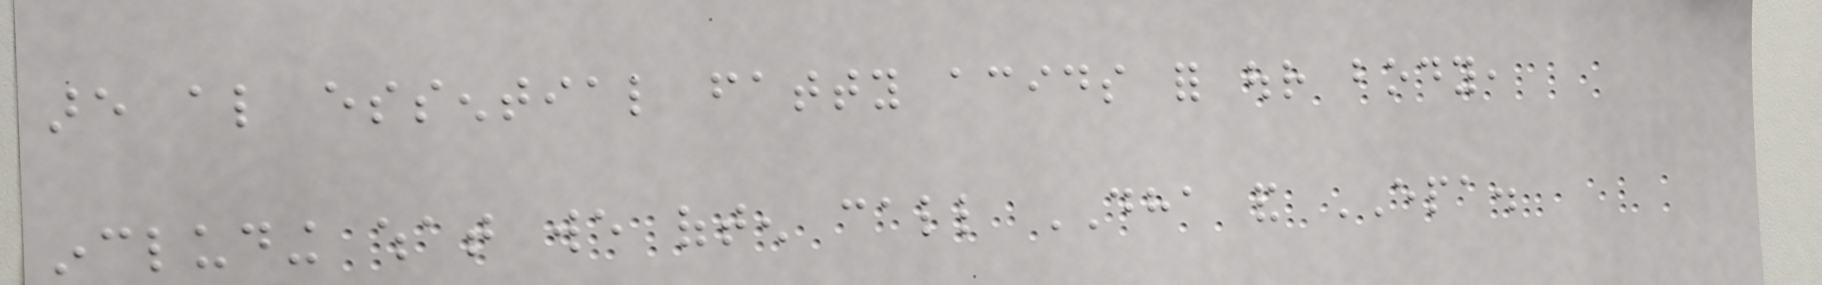are also essential fatty acids for our body,
including what we often call DHA and EPA.
